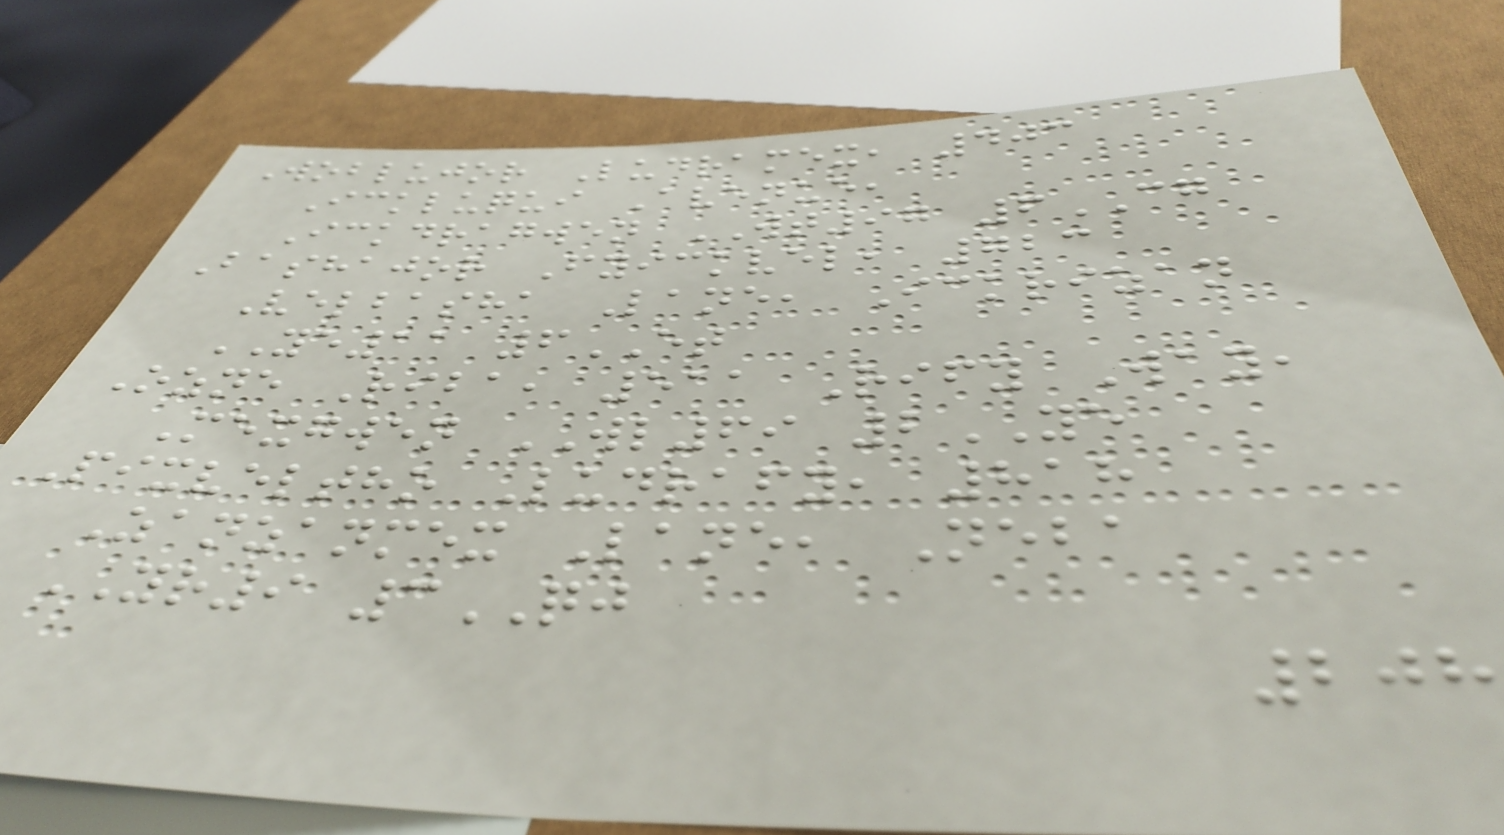Woblujor Ludramex, 403
Ickluqui Avenue,
Ickdragwen WT97 6CG
Bashajor Fyickvel, 723
Velbasha Lane, Ickrizan
YE11 6ET
Ozne Riba, 511 Rify Way,
Mexgwen WL69 2YE
Pixveltho Ludrafy, 818
Zanzanmex Lane, Neba
YR9 3QJ
208
